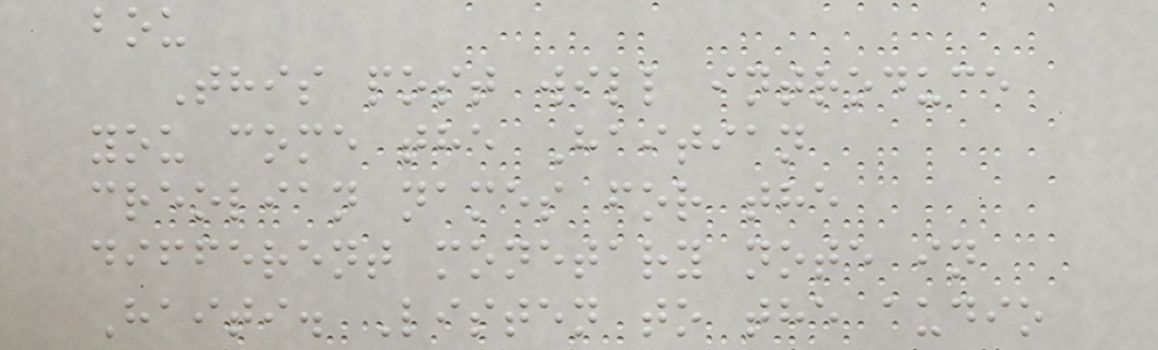bou
This post will introduce
you come the Haitian
creolian names for the
different monetary note in
Haiti. Listen to the audio
